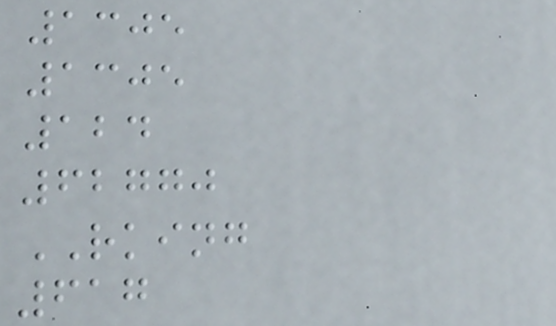1305
1305
124
62770
RKING
617
